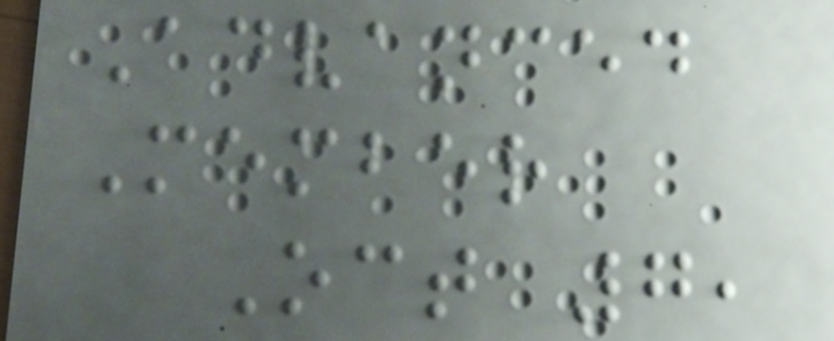Advanced
Member
Oct 7,
